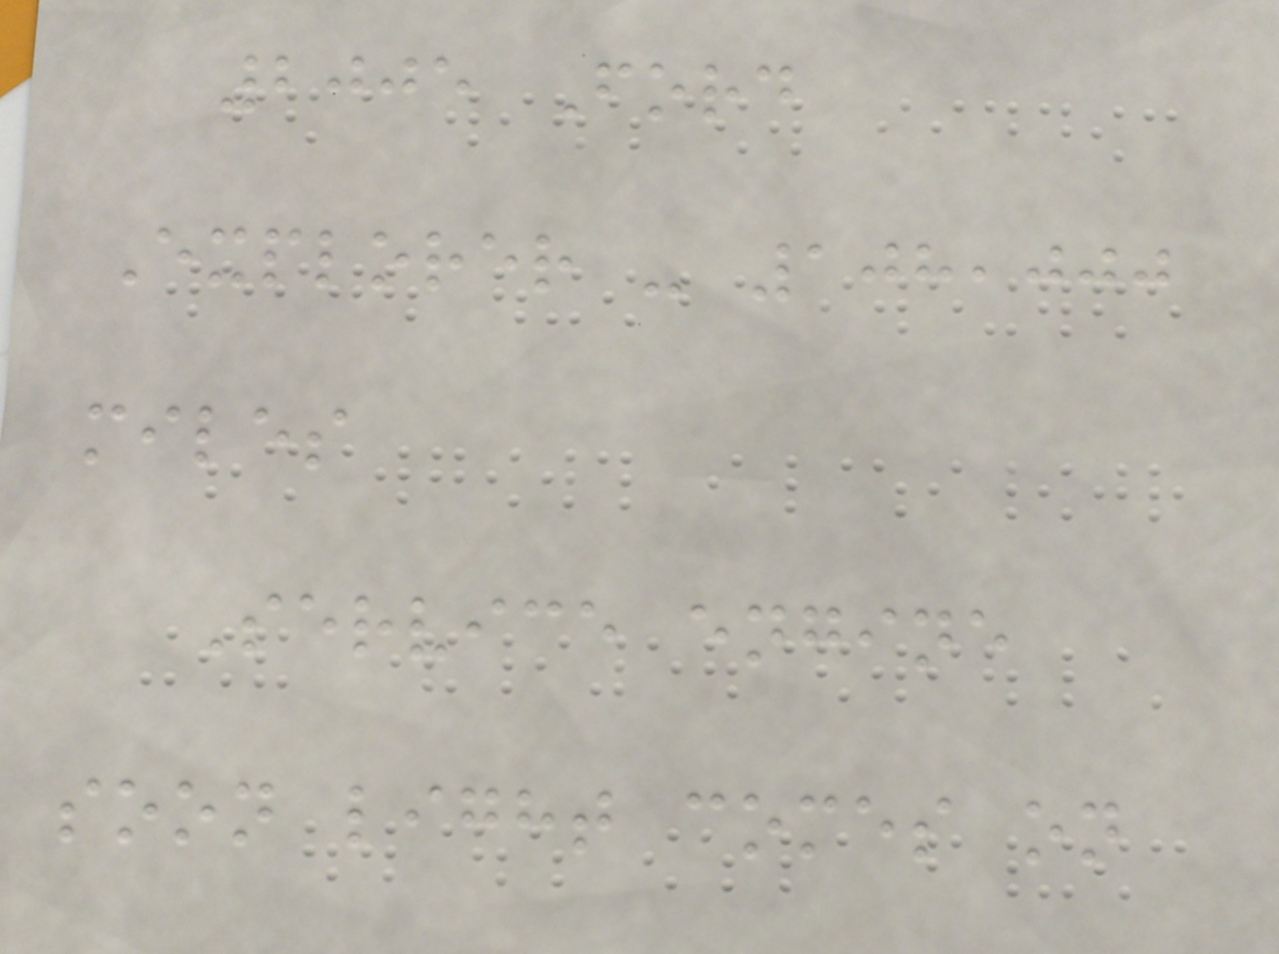2005 Ford
Explorer - 108,000
miles
Service engine
soon light comes on
